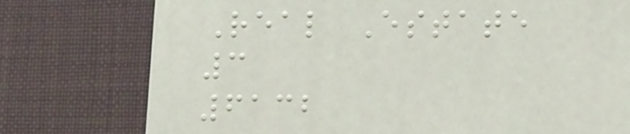Real Estate
3
6132
